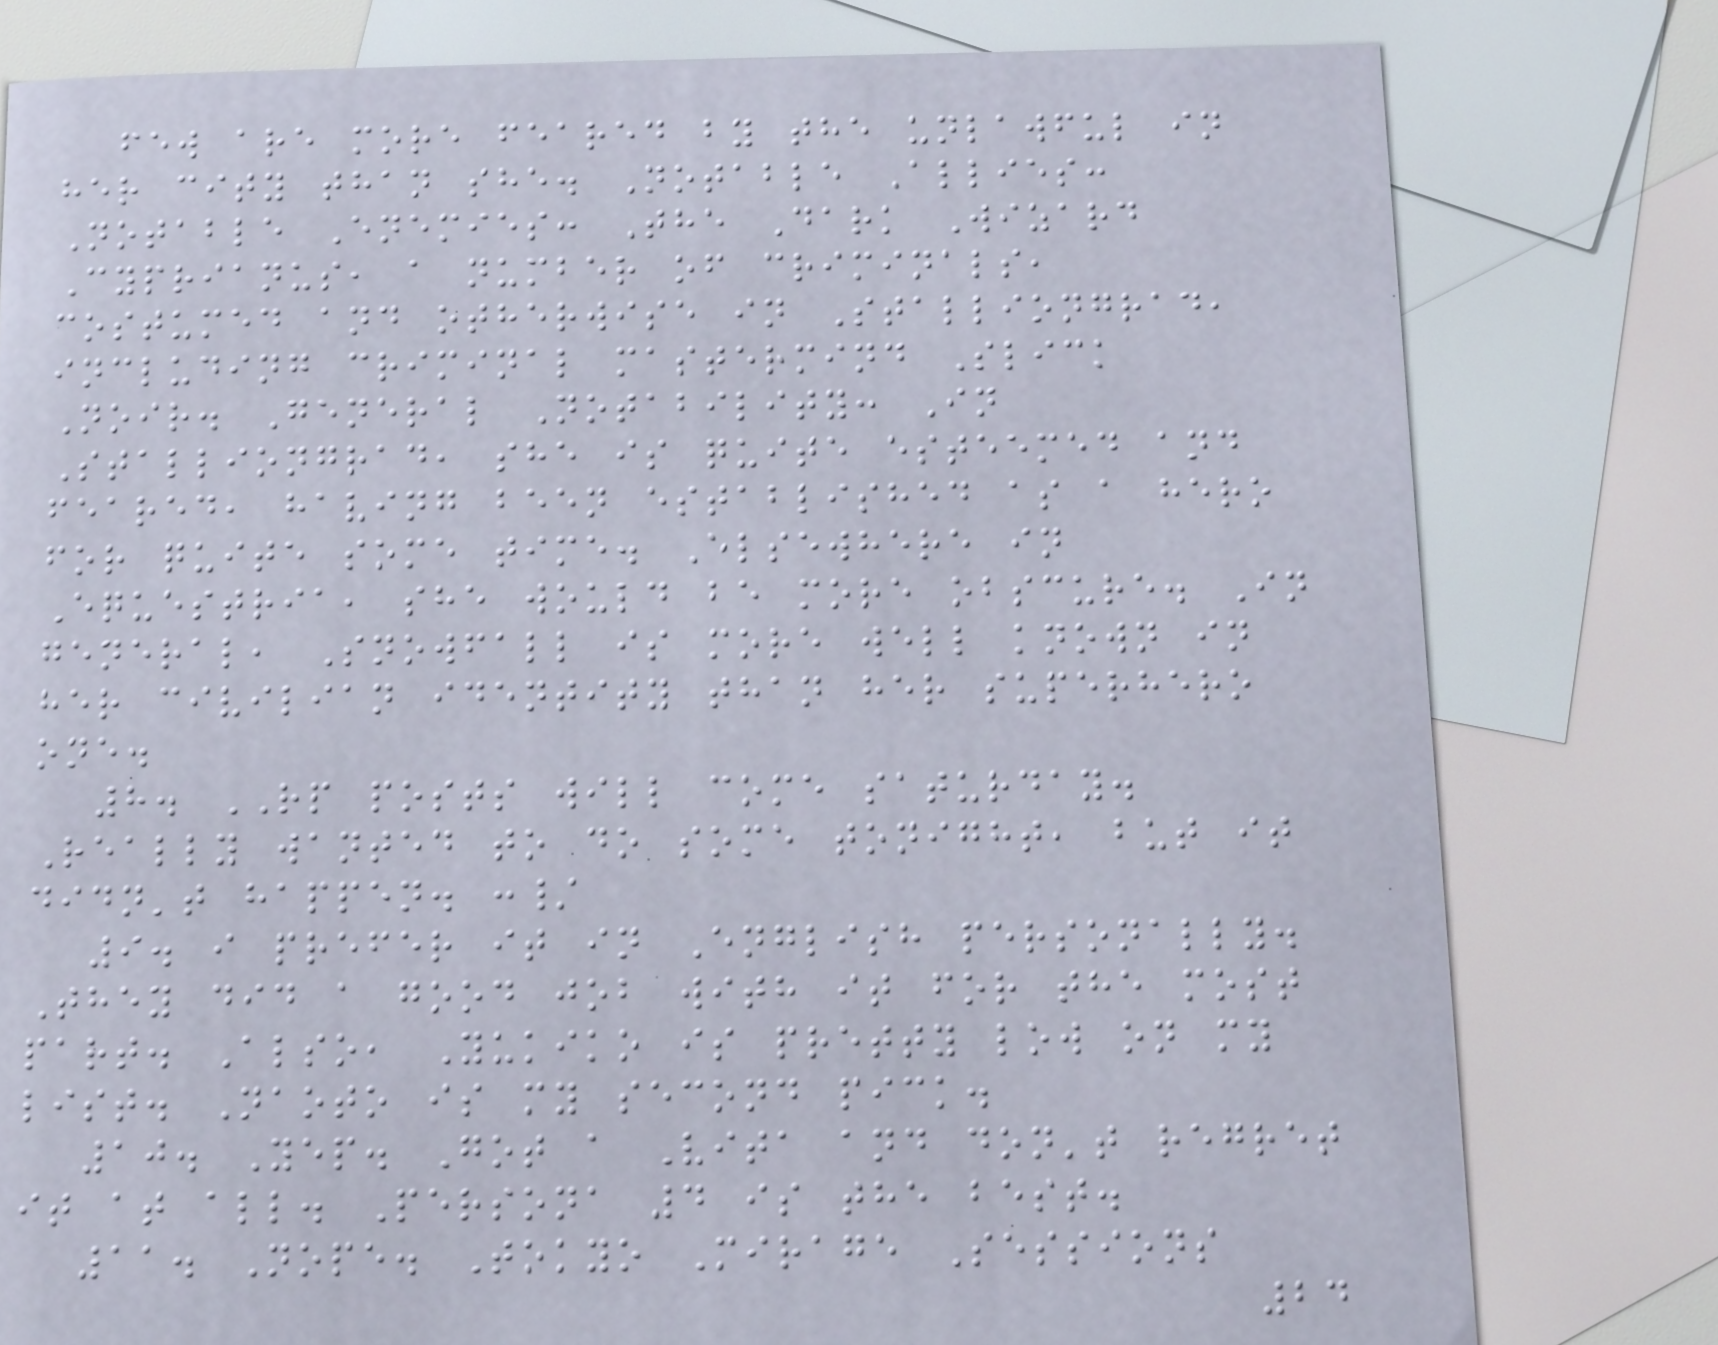few are more feared by the unlawful in
her city than she. Notable Allies:
Notable Enemies: The Dark Wizard
Cyprianus, a number of criminals,
costumed and otherwise in Stalliongrad,
including criminal mastermind Slick
Noir. General Notability: In
Stalliongrad, she is quite esteemed and
feared, having been established as a hero
for quite some time. Elsewhere in
Equestria, she would be more obscure. In
general, Snowfall is more well known in
her civilian identity than her superhero
one.
8. RP posts will come saturday.
Really wanted to do some tonight, but it
didn't happen. :/
9. i prefer it in English personally.
They did a good job with it for the most
part. Also, Yukiko is pretty low on my
list. Naoto is my second pick.
10. Yep. Got a Vita and don't regret
it at all. Persona 4 is the best.
11. Nope. Tokyo Mirage Sessions
24
